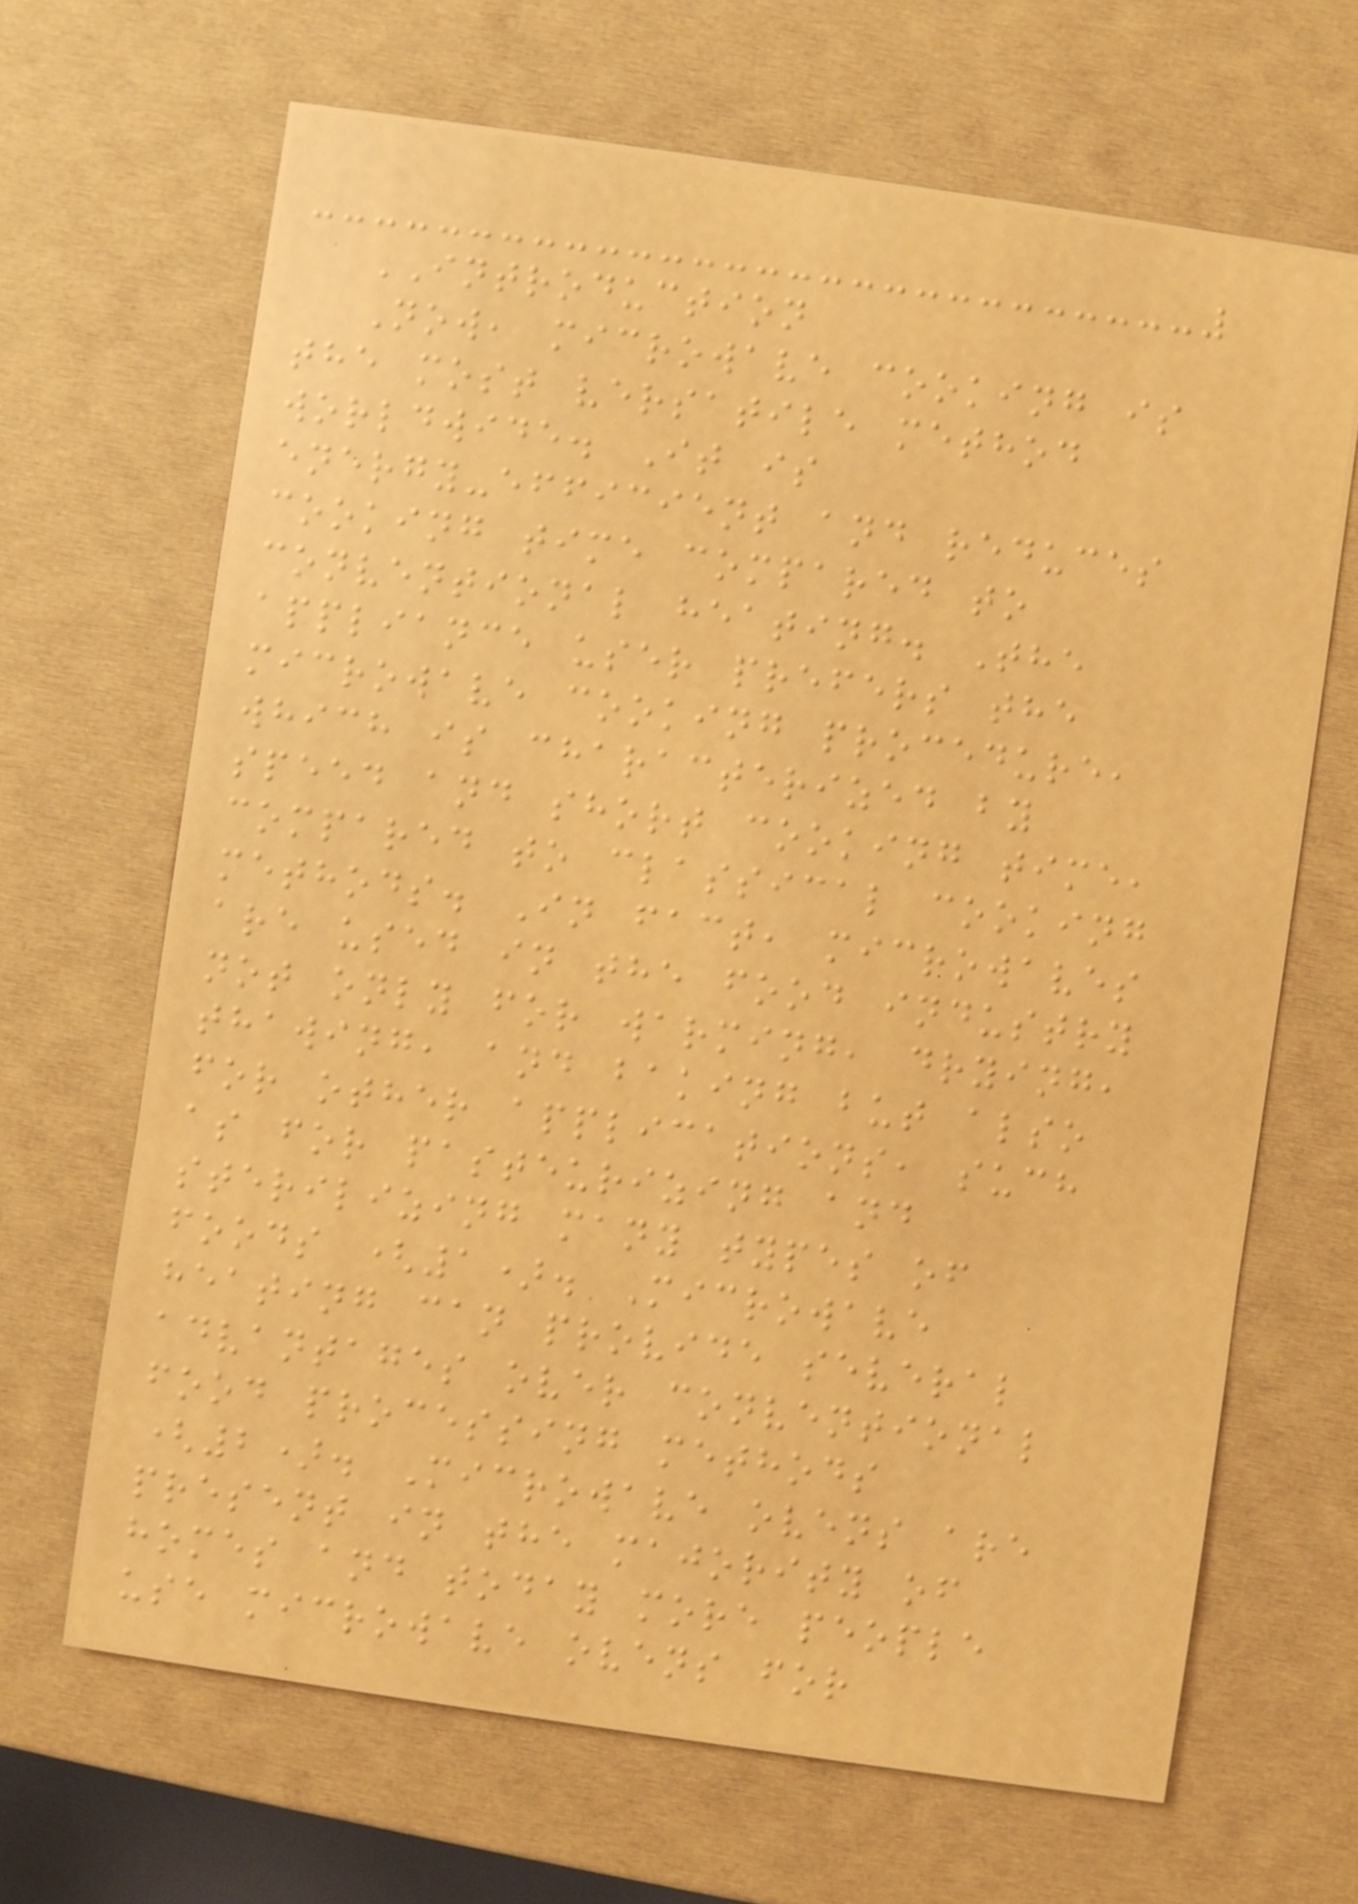INTRODUCTION
Now, microwave cooking is
the most versatile method
worldwide. It is
energy-efficient and reduces
cooking time compared to
conventional heating. The
appliance user prefers the
microwave cooking procedure,
which is characterized by
speed and short cooking time,
compared to classical cooking
methods. In fact, microwaves
are used in the food industry
not only for warming, drying,
thawing, and baking but also
for other applications, such
as for pasteurizing and
sterilizing many types of
foods (1). Microwave
heating can provide several
advantages over conventional
food processing methods
(2). Microwave ovens are
present in the majority of
homes and today more people
use microwave ovens for
